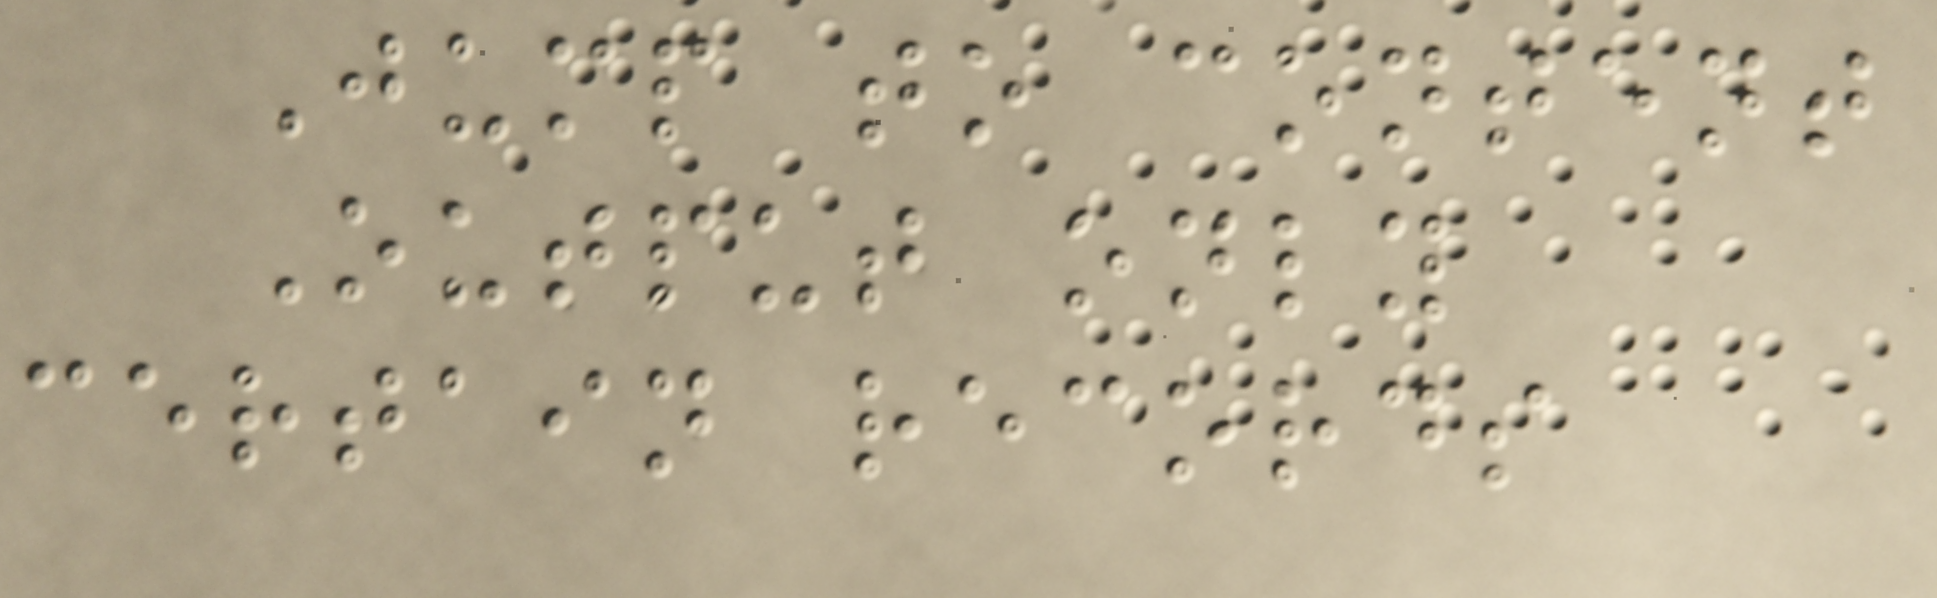Jump to content
Output only
certain records
